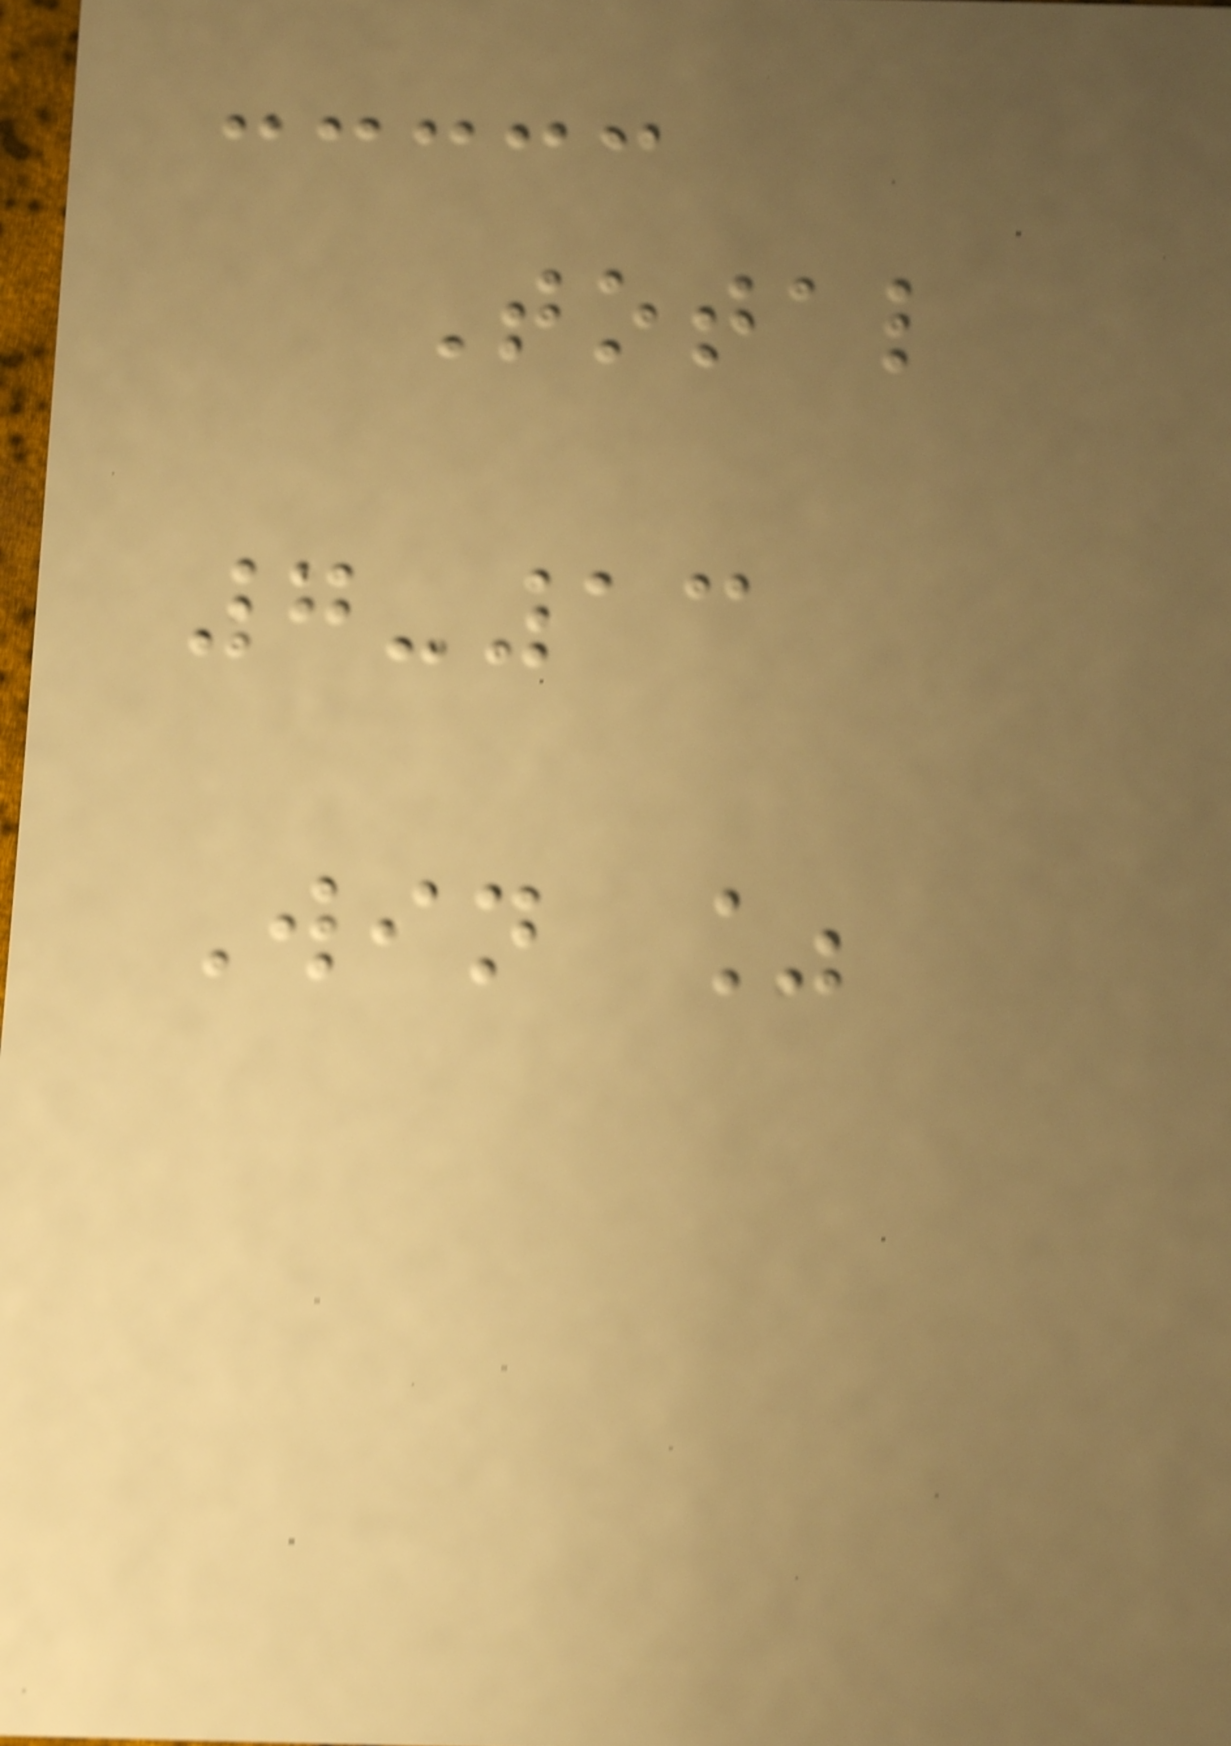Total
7-13
Win %
